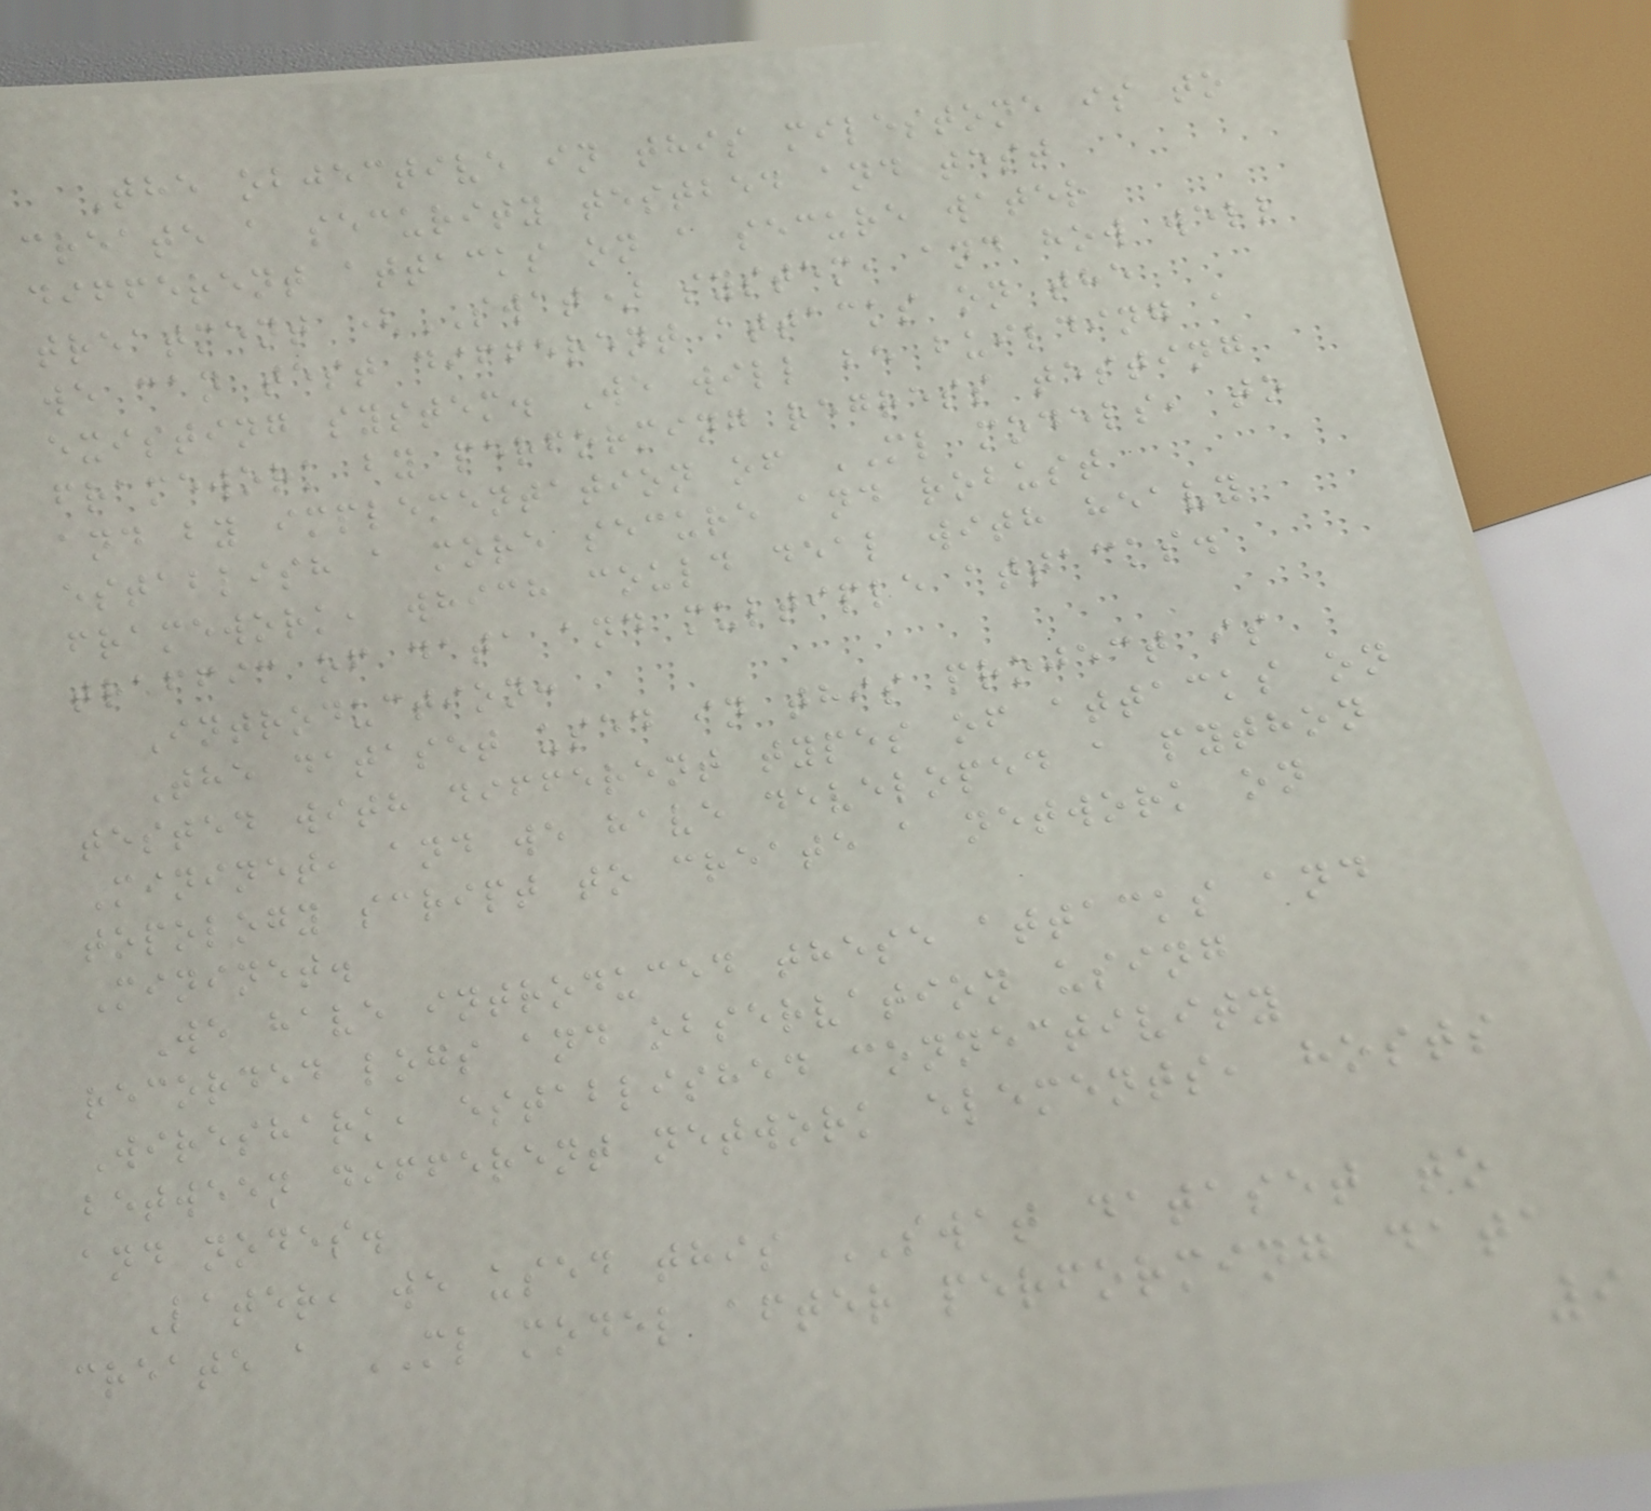The objective in this milestone is to
create a security testbed and test
different attacks on a secure water
treatment (SWAT) system, and how well
we can test different attacks on the
existing system. We will be building a
framework by performing regress testing
and by implementation of ML models, to
establish a more secure and robust
framework, which could deal with heavy
traffic of data and multiple attacks.
Introduction:
The dataset used in this project is
tested with different types of attacks on
Mininet, and we have developed a python
topology script to create a network on
Mininet.
We have introduced these attacks and
recorded logs and observation using
Wireshark, established connectivity
between different network elements, hosts
and nodes.
Later, we used this SWAT dataset to
create a ML model after performing data
9
